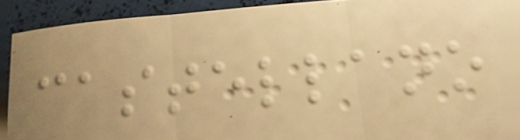castellano
